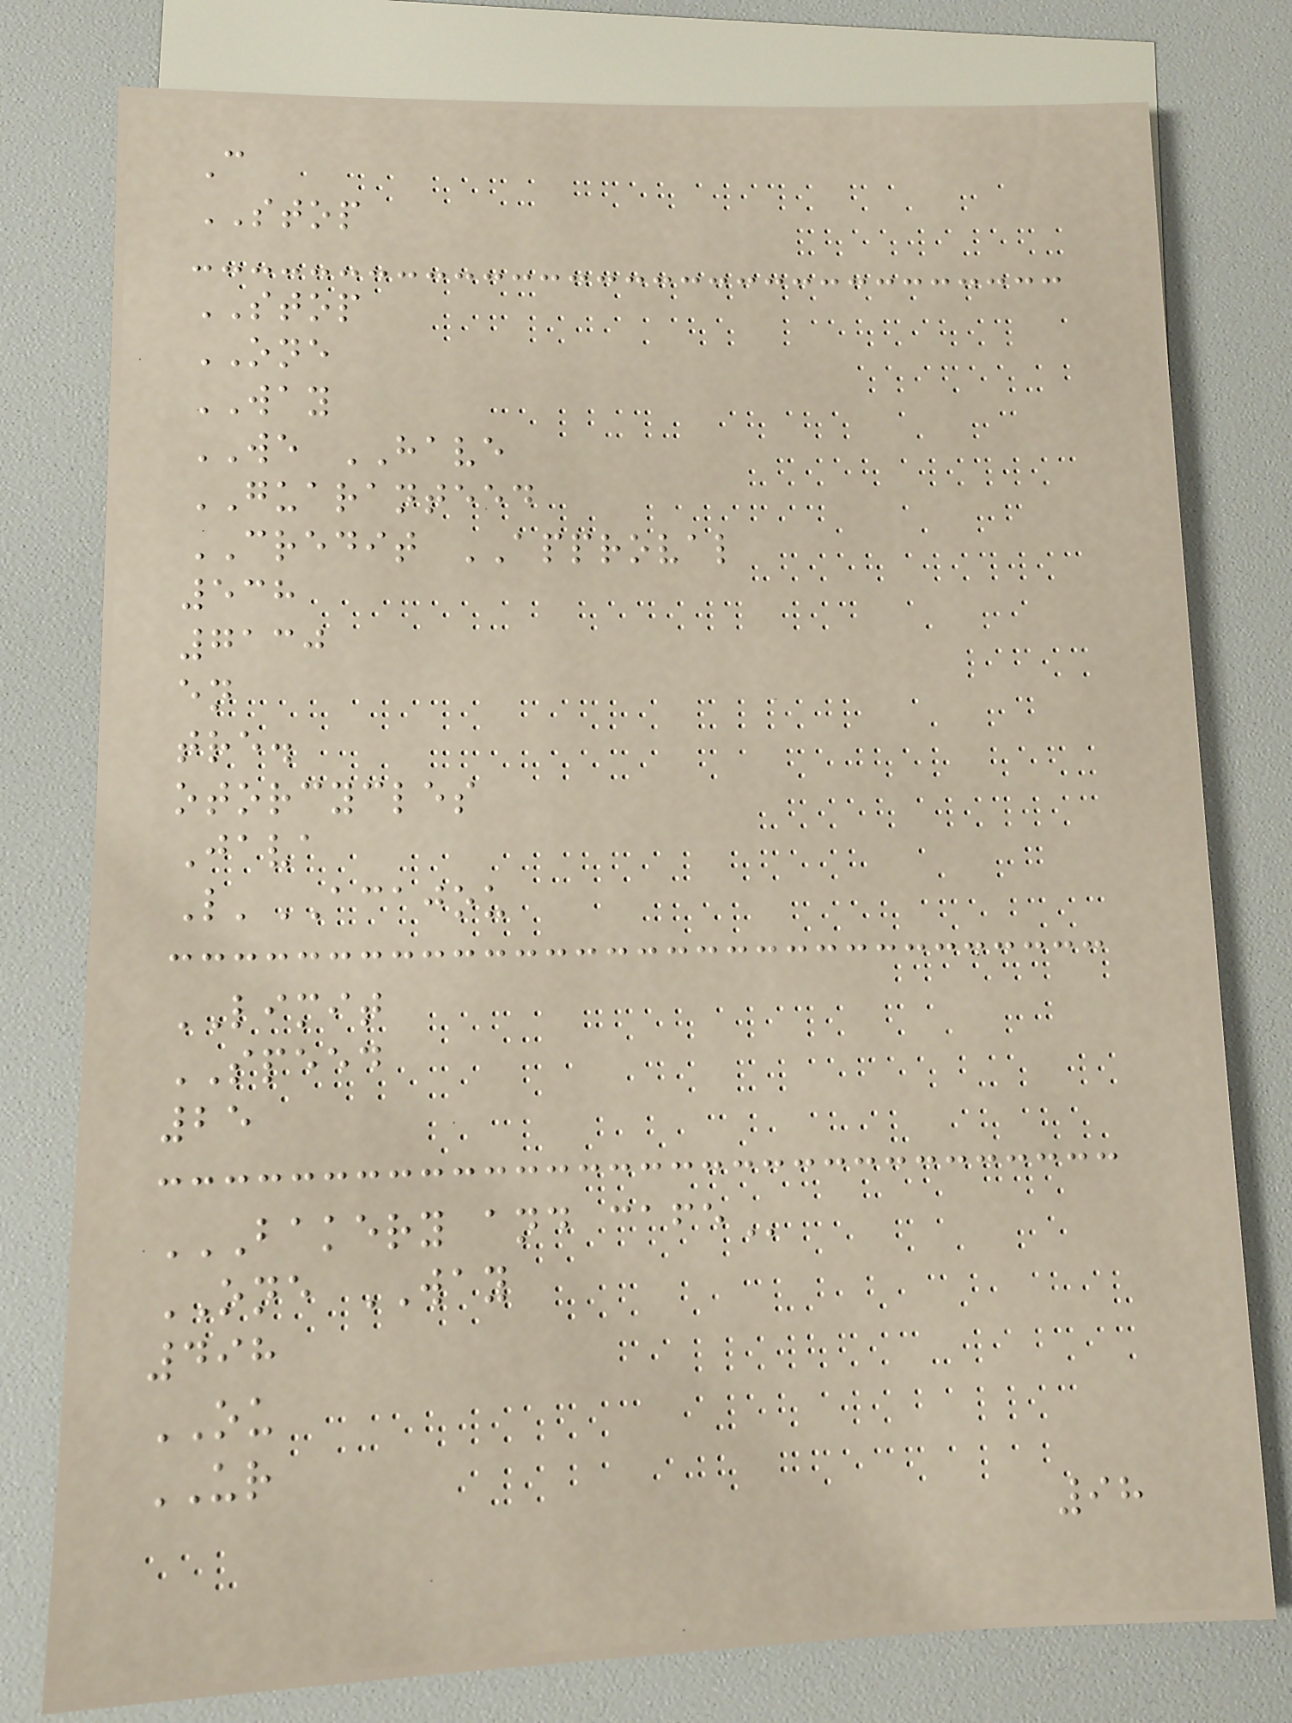C
STOP
STOP
ONE
WAY
WE HAVE
GUARANTEED
CREDIT APPROVAL
538
7130
en
tre.
otorcycles
Java
L'ACAJOU
LIMIT
SPEED
25
BAKERY AND CAFE
ONE WAY
498
OU
UR
98
